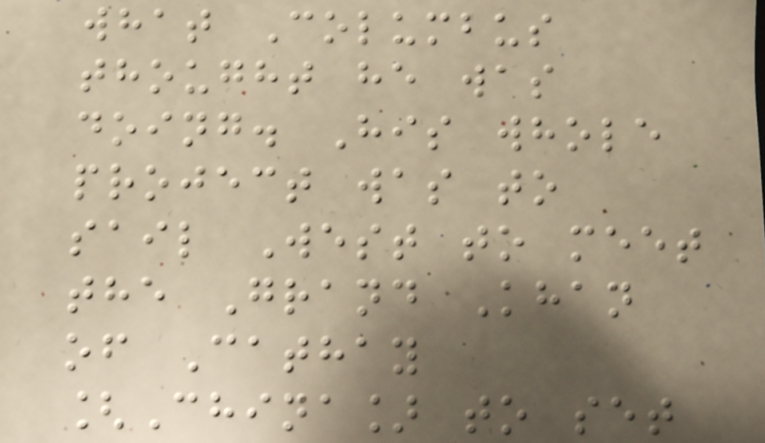what Columbus
thought he was
doing. His whole
project was to
sail West to meet
the Grand Khan
of Cathay
[China] to set
